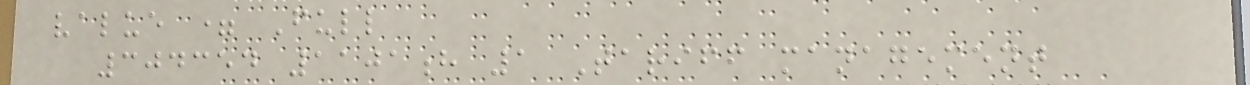value = Full
304354 1101h 1 Tariff management
